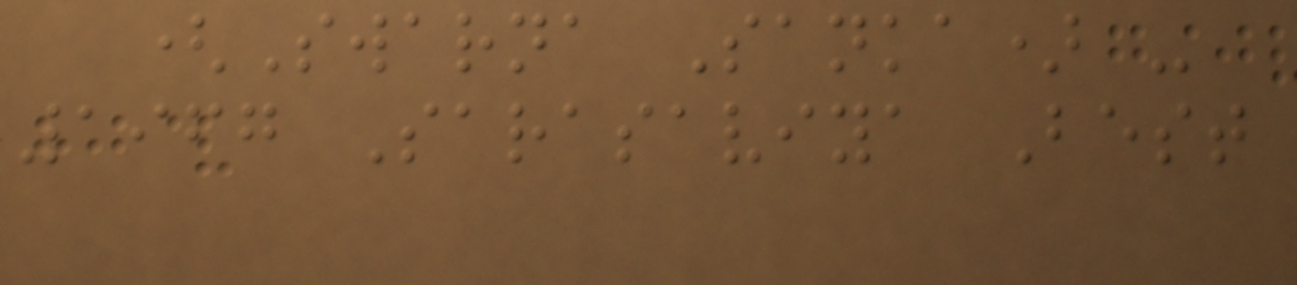(Swarna Sanka) -
1967 Sarasaviya Best
